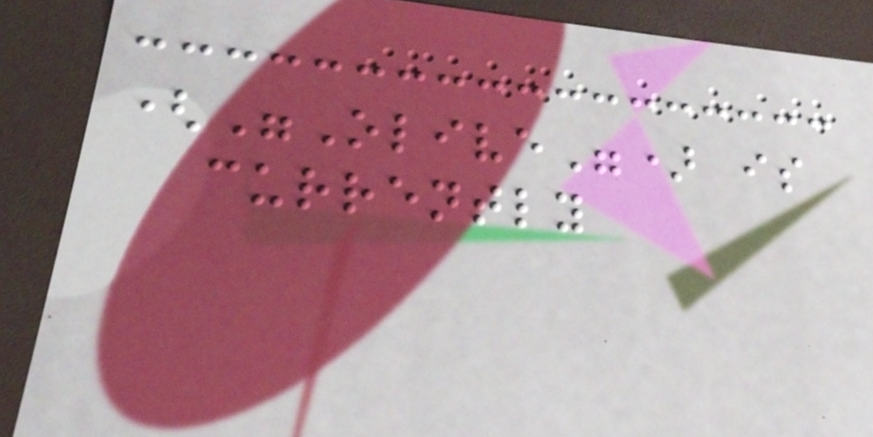("Olive") is
currently
